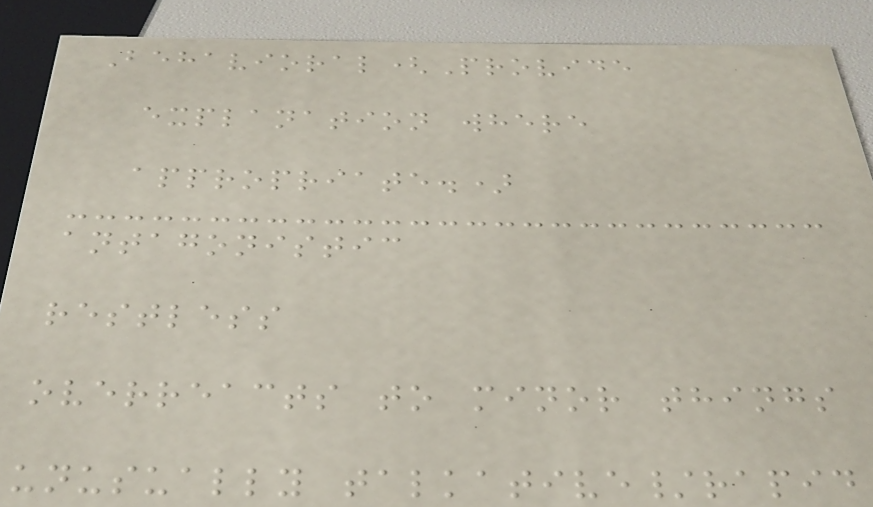Behavioral(Provide
explanation where
appropriate.)
antagonistic
restless
overreacts to minor things
unusually talkative/rapid
